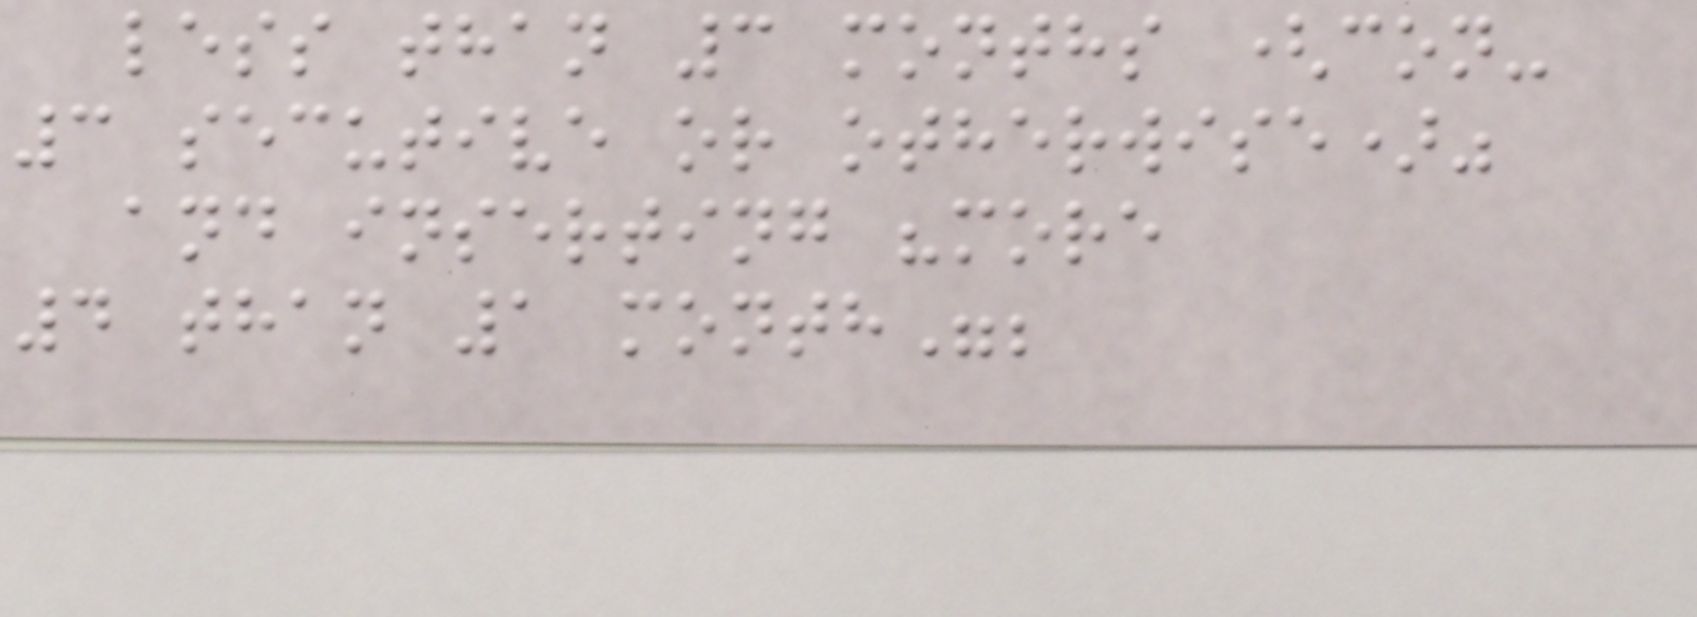less than 3 months (con-
3 secutive or otherwise)"
and inserting "more
4 than 1 month";
